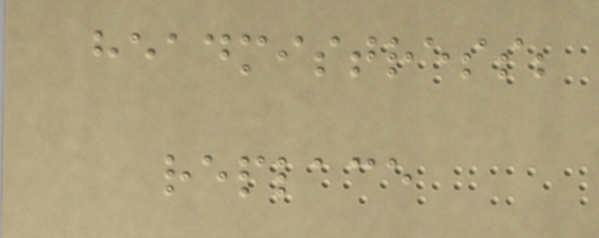headmistress;
replace
